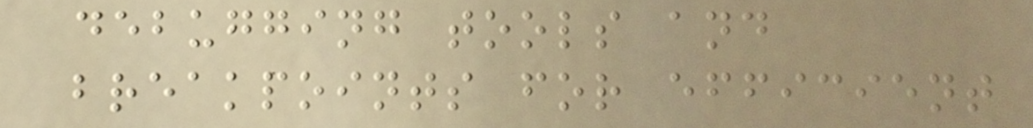debugging tools and
breakpoints for efficient
